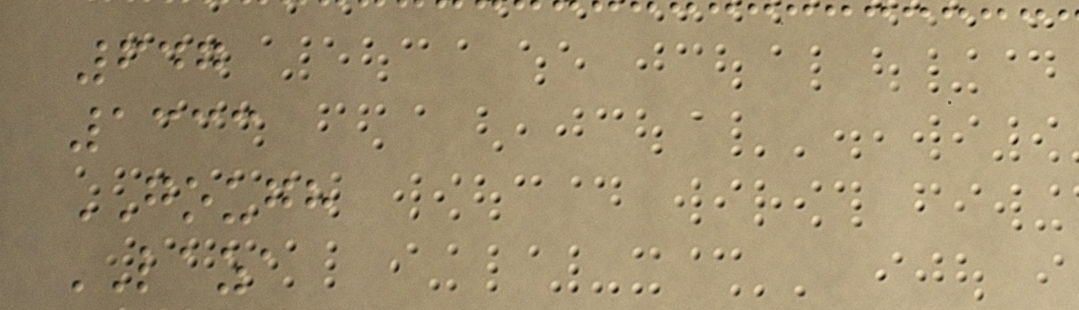647
1333
GOUGH
LAZA
